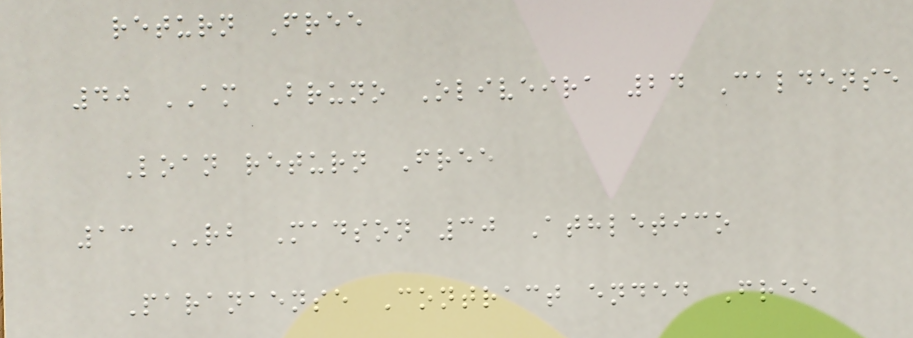return Free
40 AM Bruno Oliveira 24 Caldense
Loan return Free
13 RB Madson 30 Athletico
Paranaense Contract ended Free
